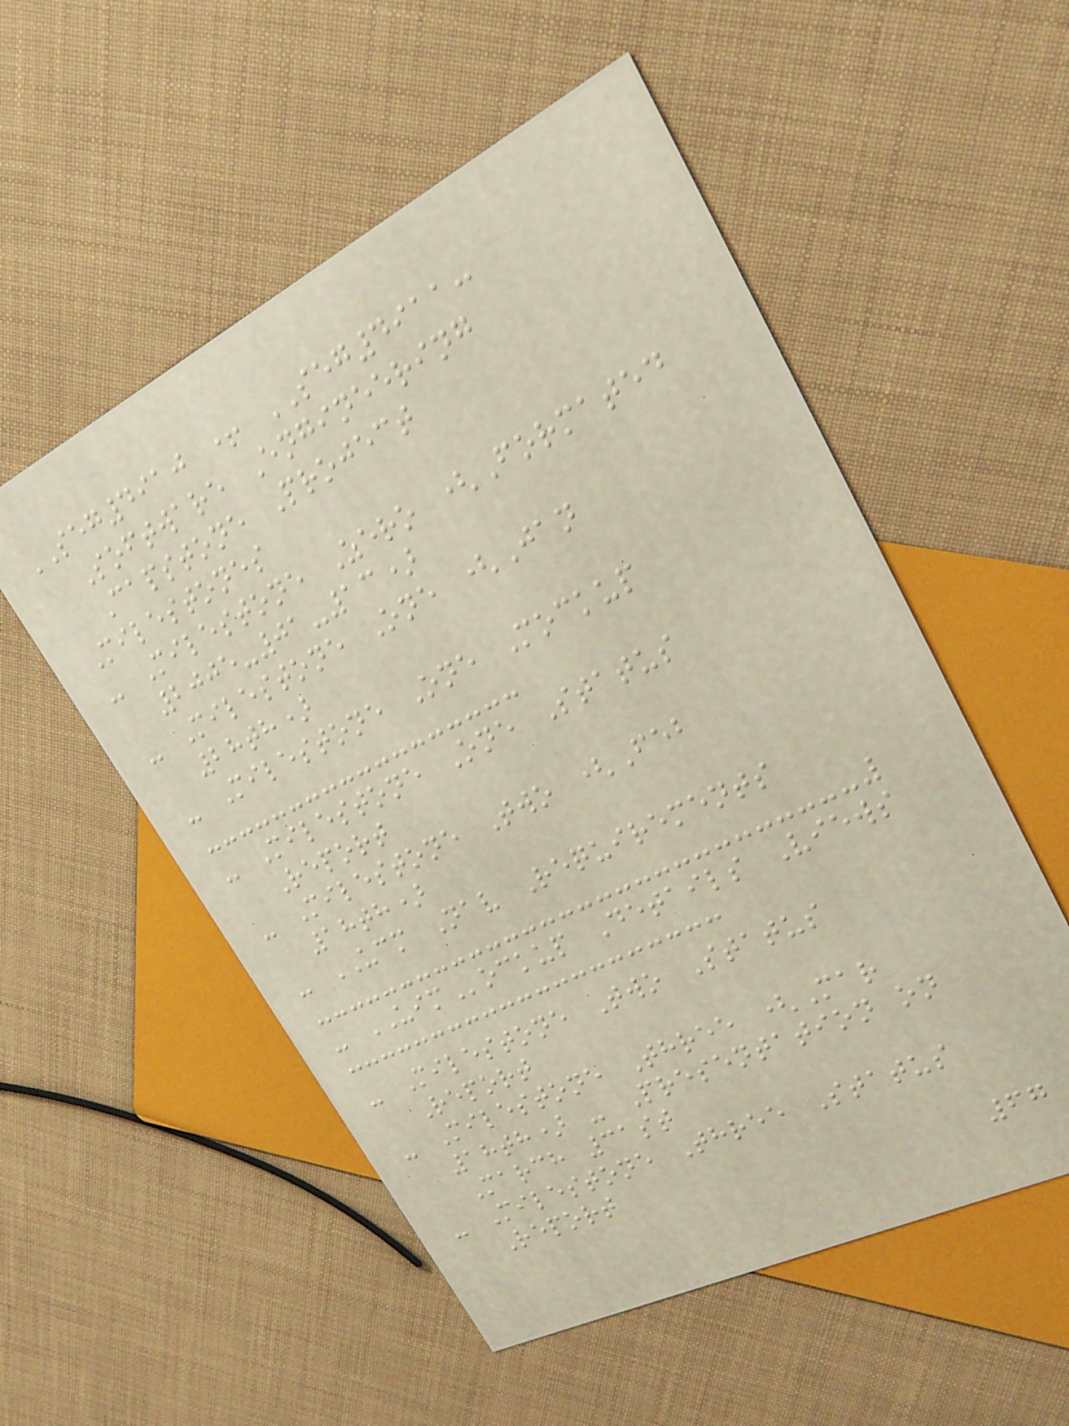SEG4910 + SEG4911:
Software Engineering
Capstone Project
Milestones
- Milestone Zero (Formated
2005-01-13)
- Milestone One (Jan
28th)
- Milestone One Mockup
- Milestone One Status
Report
- Milestone Two (Feb
18th)
- UCM Nav Requirements
- UIMockup Details Views
- Milestone Two Status
Report
- Milestone Three (Mar
18th) - Presentation on
March 31st
- Milestone Three Status
Report
67
